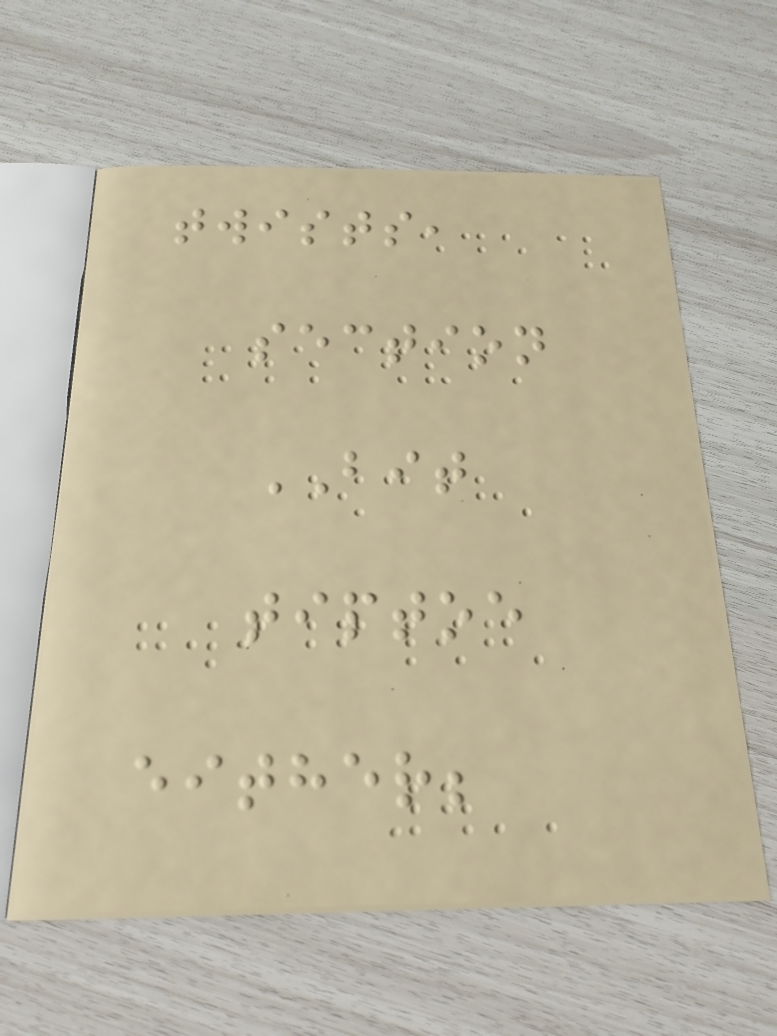twists,
section
BIT
tiptoe
either;
